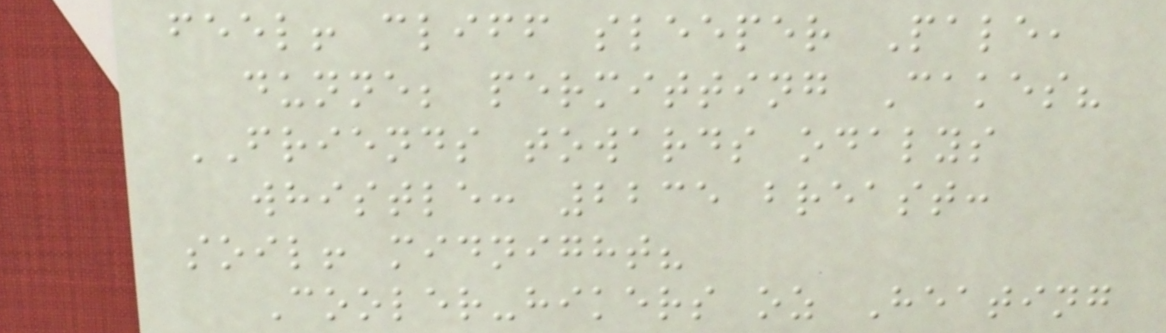feel! cliff sleeper Pale,
dunne; permitting Cakes?
FRIENDS towards odalys
whistle: 2235 breast:
soil! midnight?
Cooler-hikers oz Heating
